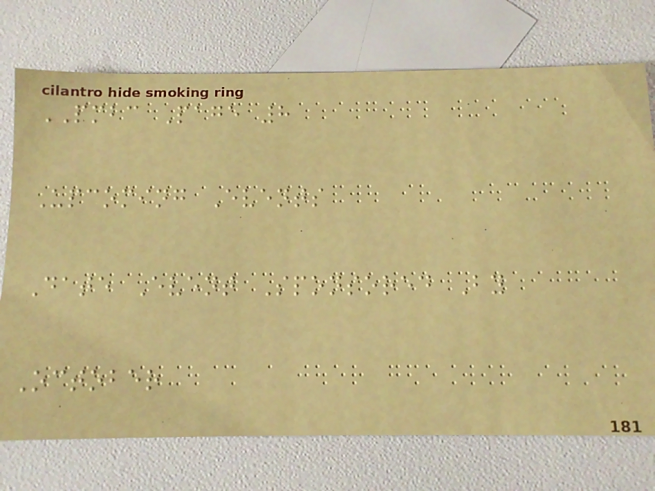PMBC Page 8
Upcoming Events
Date Event Sponsored By
October
